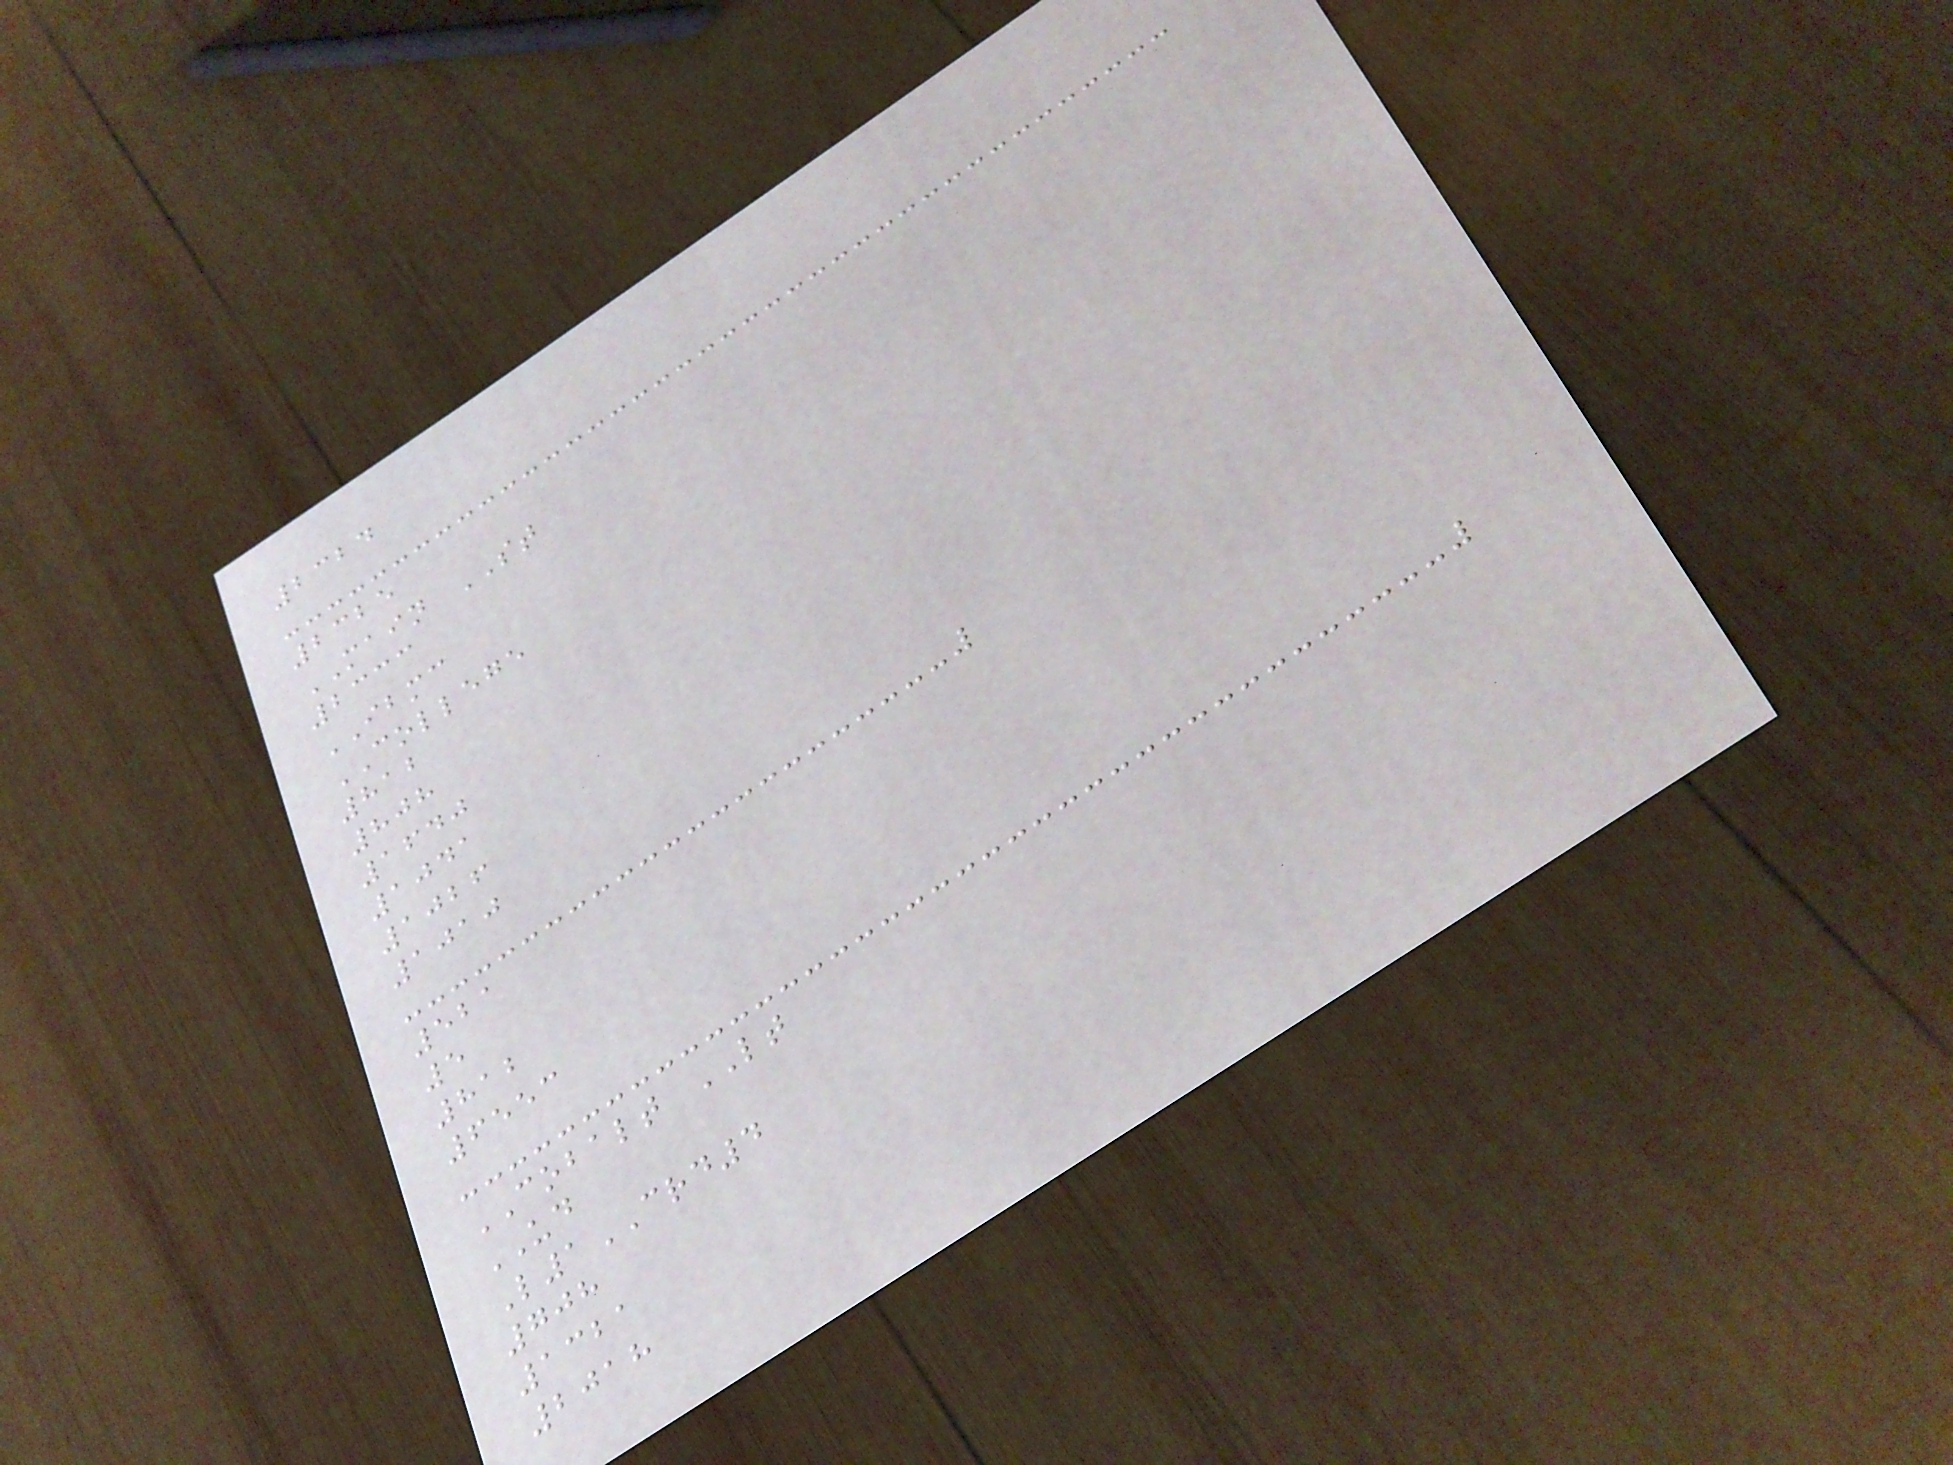2324
2325
MAIN ST
2333
IBMC
COLLEGE
812
808
1640
1041
1026
1010
521
5
812
6553
COBALT LT
UD
L1CRD4
708
1321
2018
